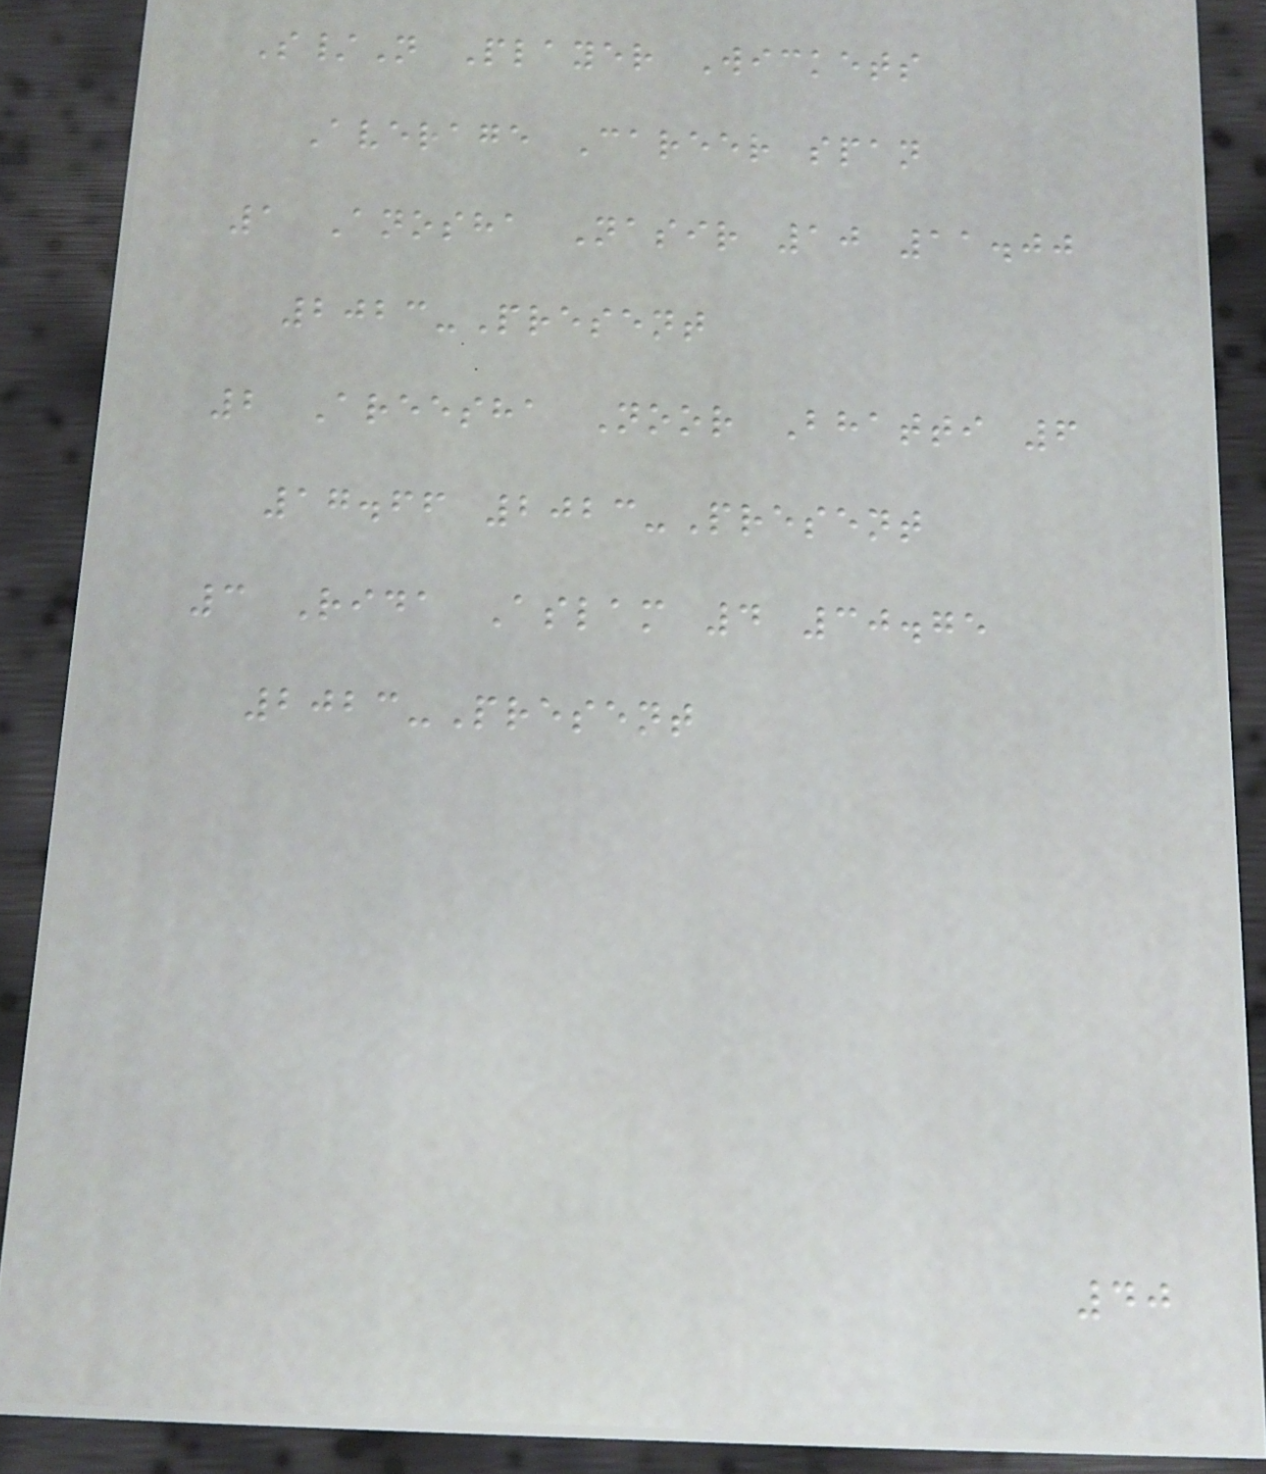S/N Player Wickets
Average Career span
1 Anosha Nasir 10 11.00
2023-Present
2 Areesha Noor Bhatti 6
17.66 2023-Present
3 Rida Aslam 4 30.75
2023-Present
40
